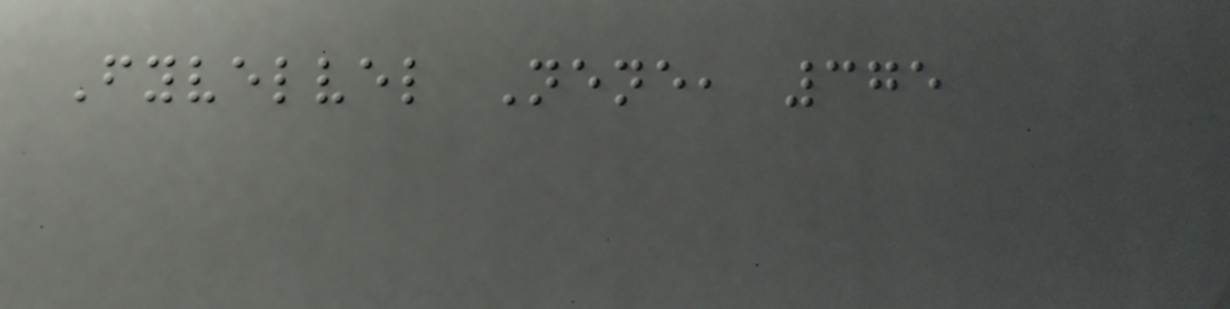Fyvelvel Nene, 375
